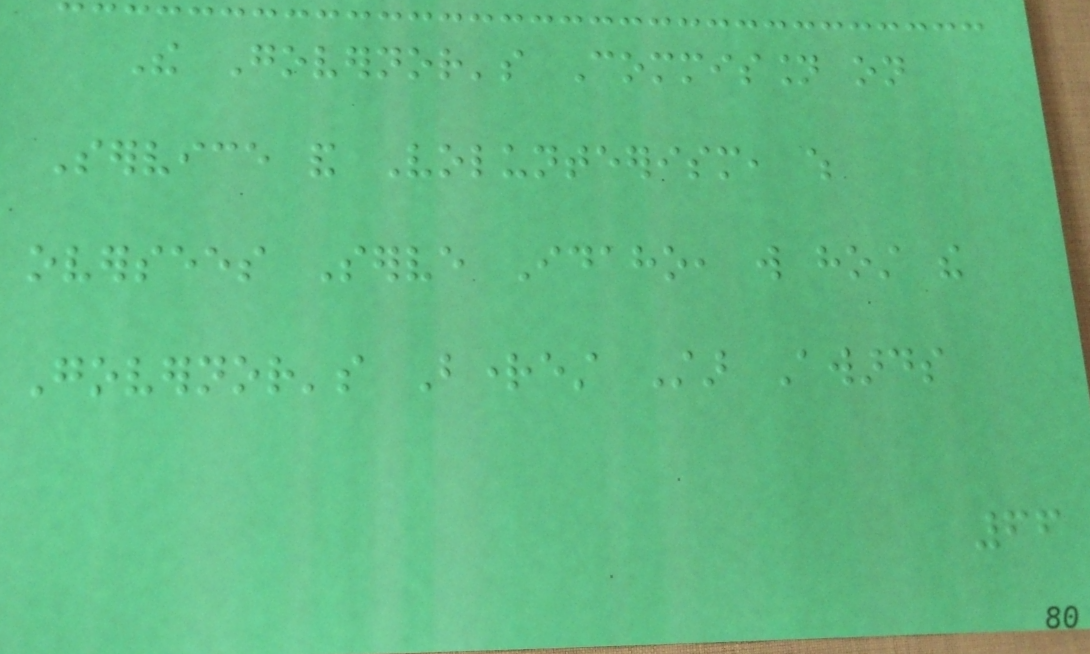The Governor's Commission on
Service and Volunteerism, which
oversees Serve Idaho, will host the
Governor's Brightest Star Awards
66
